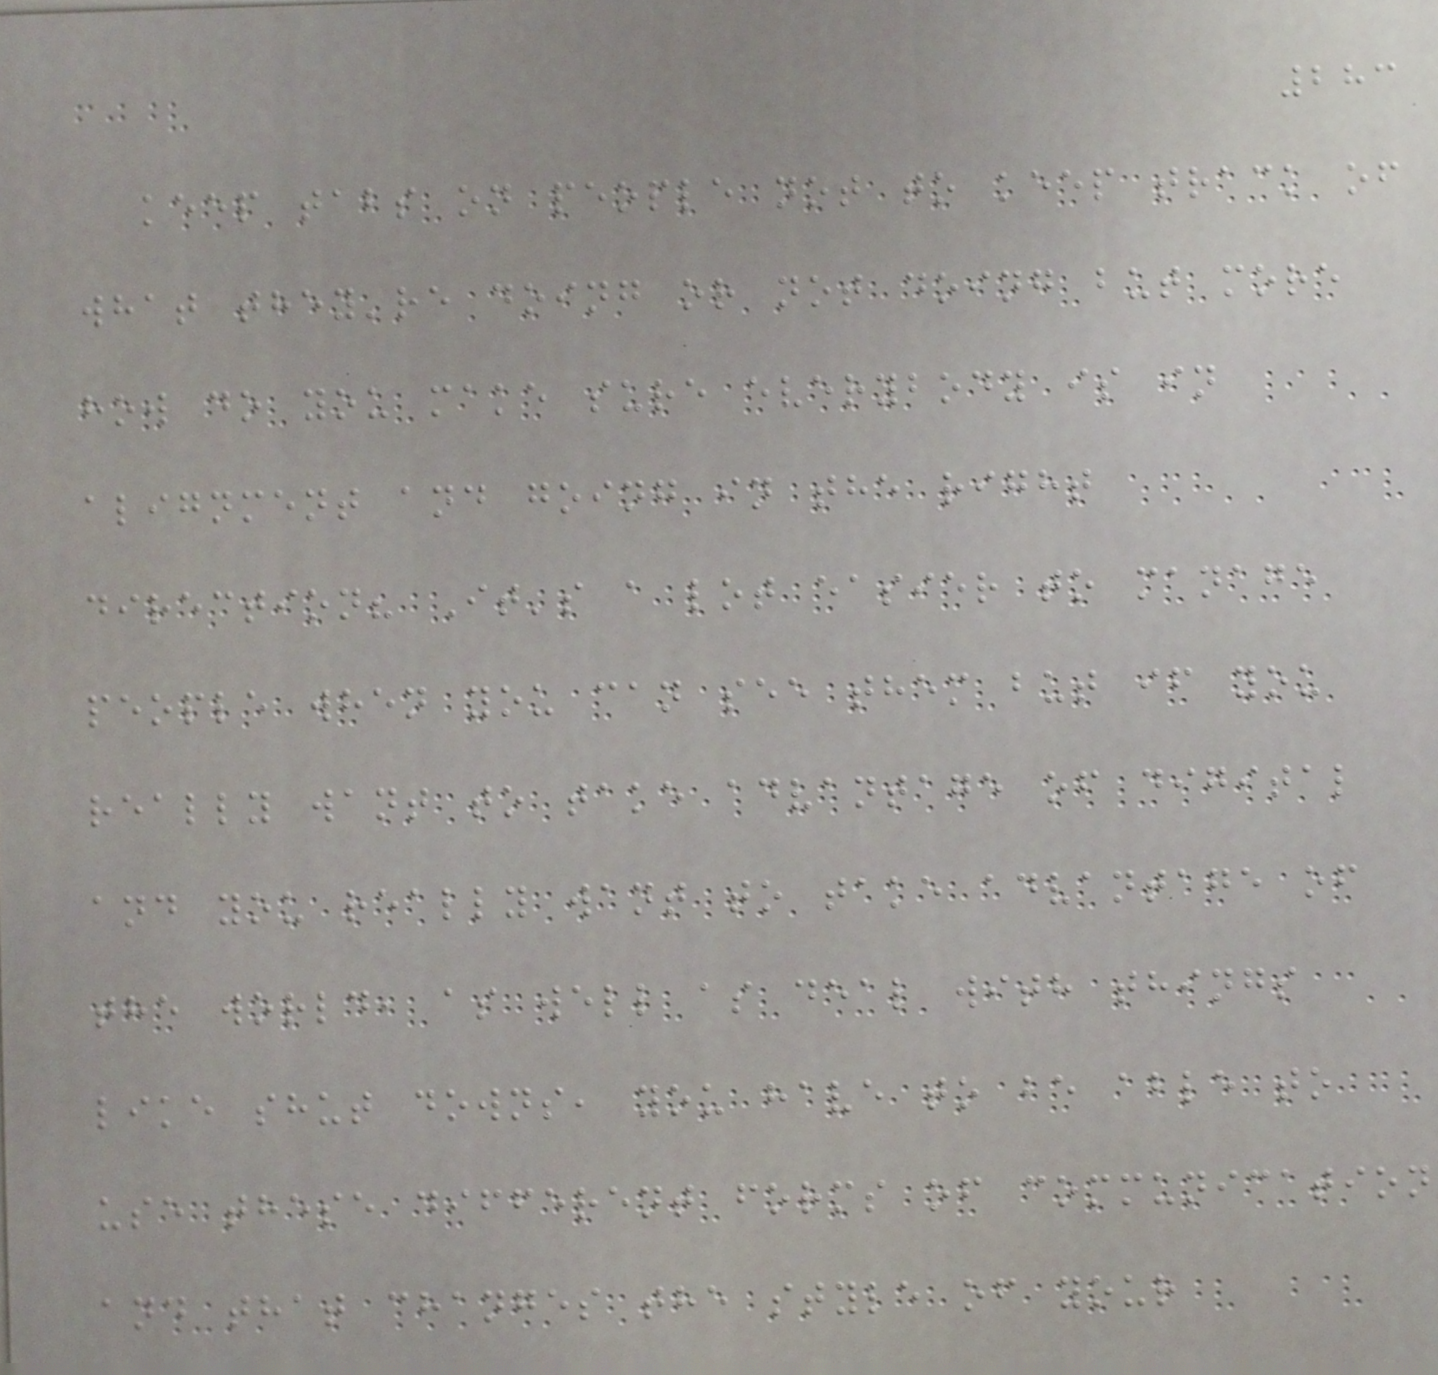283
keep tabs on people not to keep track of
what they're doing or not doing but more
how do you make sure everybody is in
alignment and going in the right
direction? It's a lot easier to manage
people when you can see them but if you
really want to take advantage of digital
and you really want to take advantage of
the world, as well as deal with things
like shut downs, you have to be able to
use these different forms of communication
and that changes the style of your
